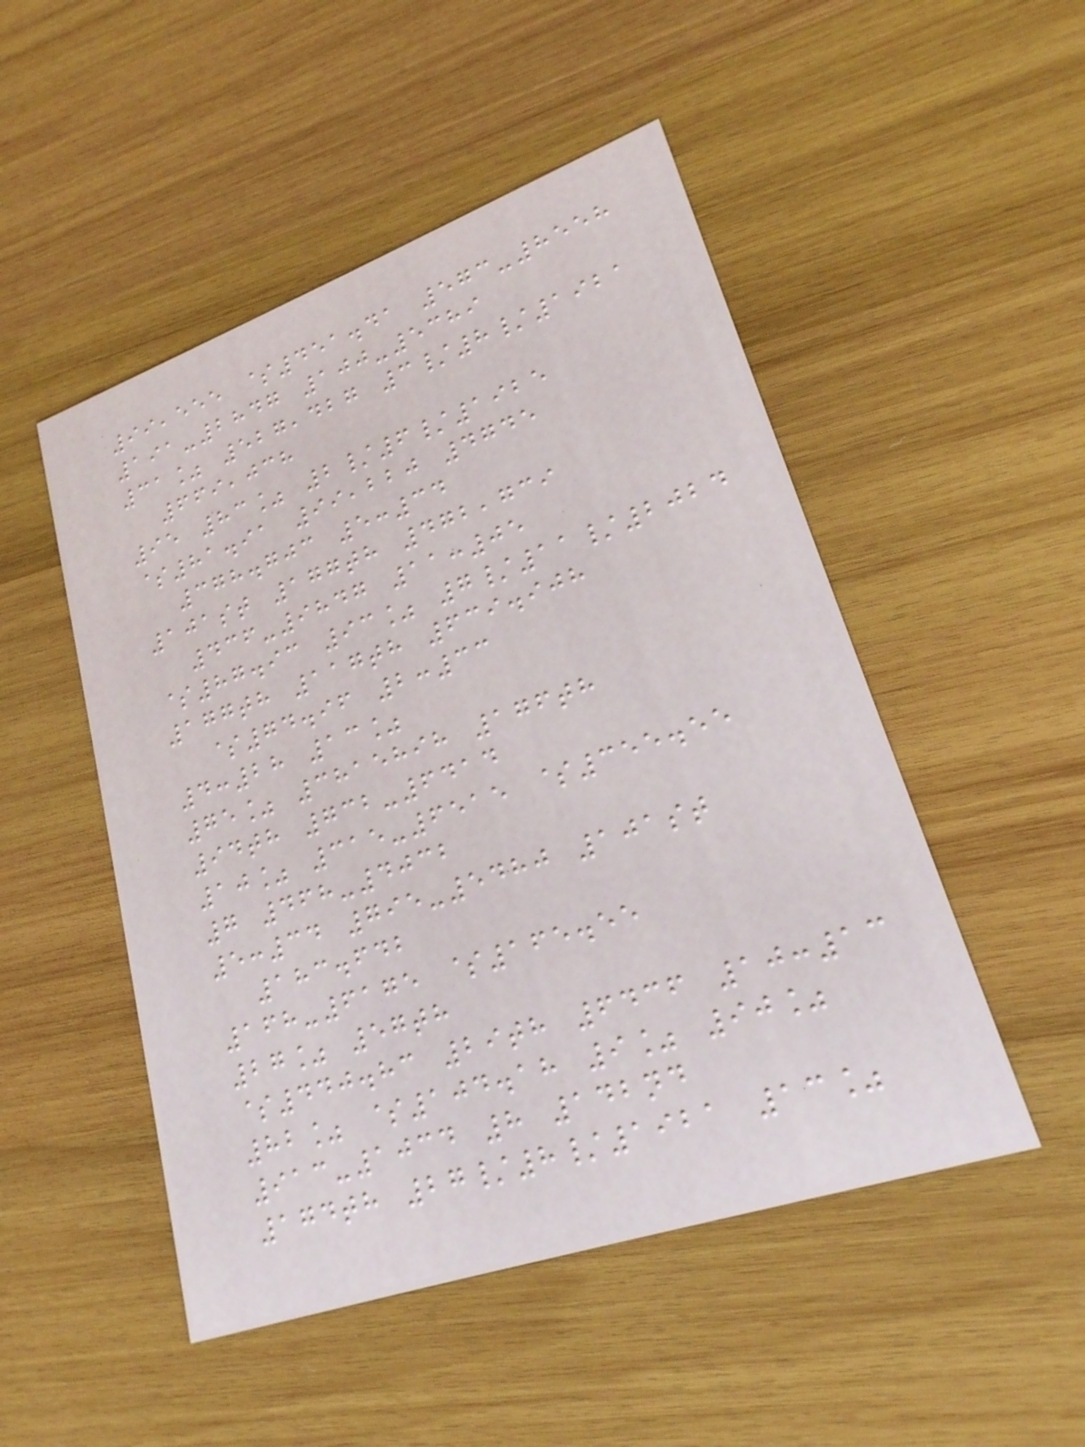99,555 $451.41 573-8558
191-2847 100-5389
31% 527,427 3/8/1921
669,038
95 83% 2/6/1925
$81.91 99,220 4745
378.703 5:34
101st 177th 472,739
436-9847 11:05
$87.93 93% 7/11/2024
177th 117th 639.908
$74.96 2:33
4:28 13%
75% 3815898 176th
94th 732-6414
10% 315-6515 $355.55
7 468-4032
5:34 795-5480 101st
183.642
168-6175 $165.55
27% 57th
$440.83 29th 6436 10:13
82% $104.18 9% 90%
913-1034 8 142nd
174th 27/8/1921 13%
